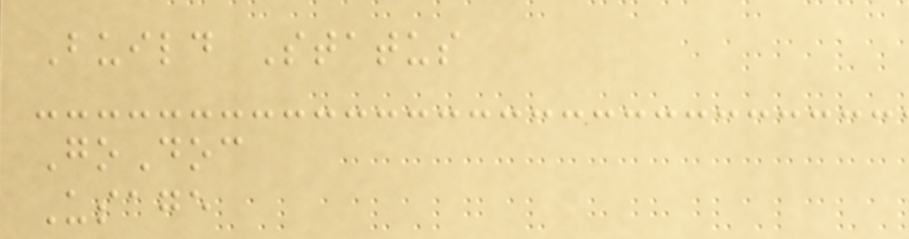Build Status
GoDoc
Usage
